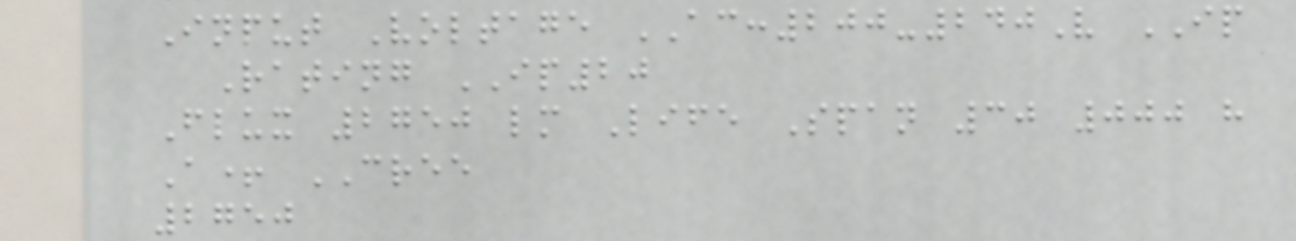Input Voltage AC:200-240V IP
Rating IP20
Flux 2750 lm Life Span 30 000 h
A+ CREE
2750
